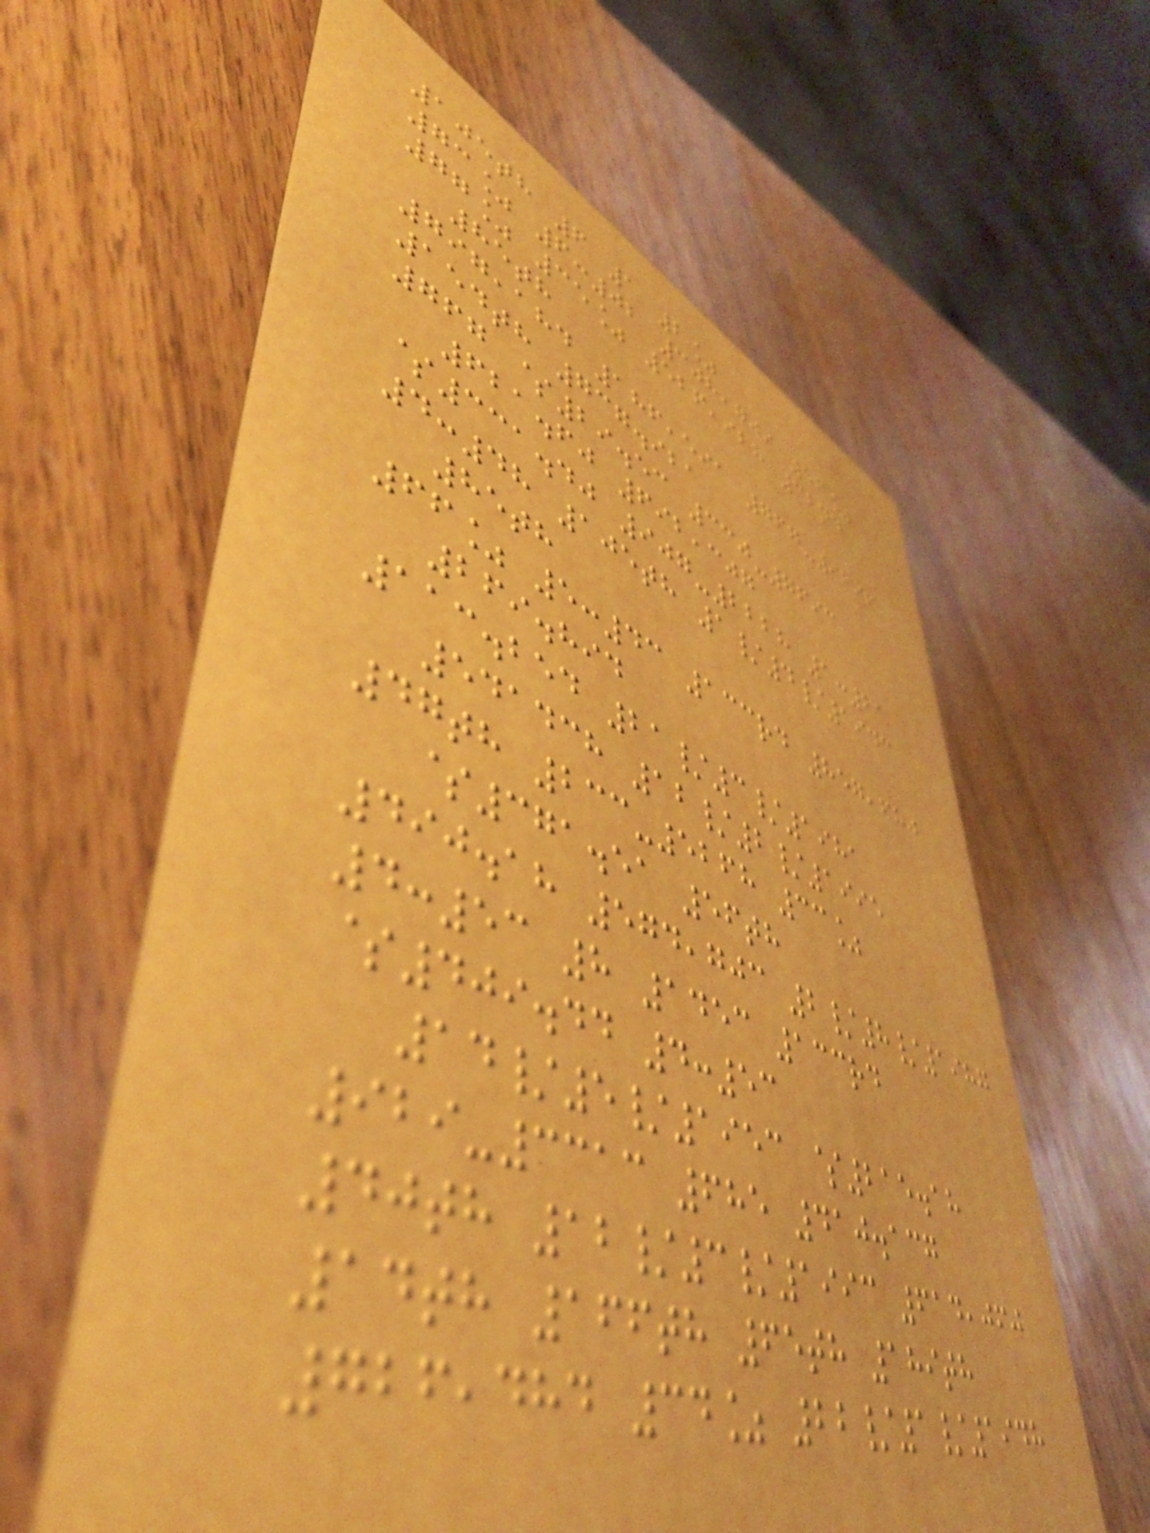105th 6 1 2%
73% 6:02 308,709 56%
77% 35% 526,928 32nd
85th
797,184 186,591 767-9696
154th 737.921
767 $29.53 330-7693
621.60 692,307
$331.40 907-2228 1:21
4:48 105th 1/4/1943
85th
66% 5:43 133rd 857,680
269.894
113.254 21/3/1981
541438 12/2/1995
47th 233-5268 33%
$371.51 56th
490.18 574,703 2/8/1987
4:53 8 1453 133rd
$409.44 4:53
14/5/1953 $215.18
929-3313 685 410.137
40th 12/3/1993 614,060
14th 166th 65th 189th
726,484 34% 22/1/1948
